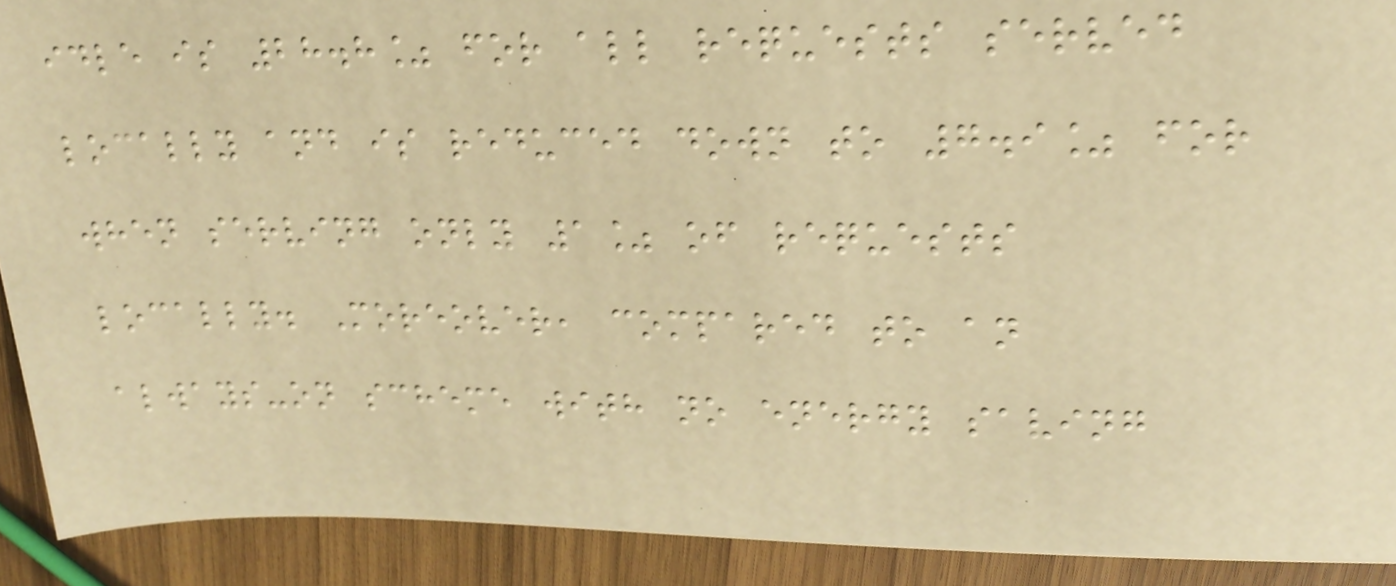idle is 28.8% for all requests served
locally and is reduced down to 7.9% for
when serving only 1% of requests
locally. Moreover, compared to an
always-on scheme with no energy saving
